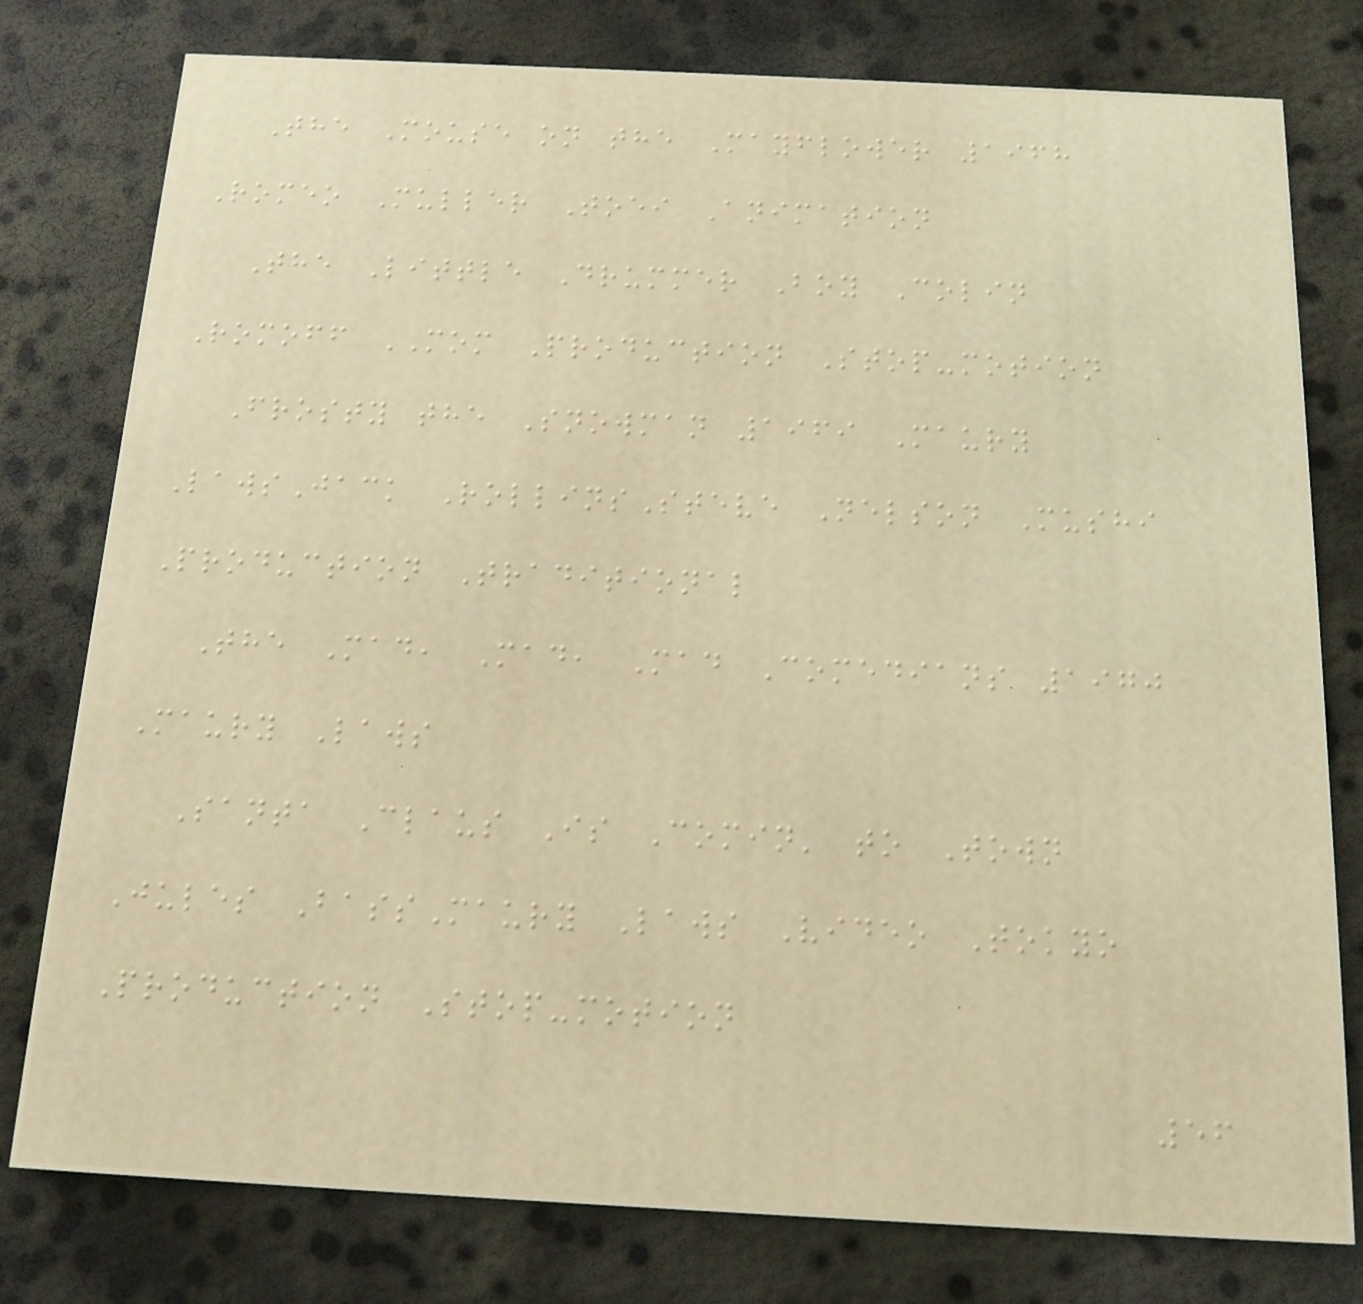The Mouse on the Mayflower 1968
Romeo Muller Toei Animation
The Little Drummer Boy Colin
Romoff MOM Production Stop-motion
Frosty the Snowman 1969 Maury
LawsJack RollinsSteve Nelson Mushi
Production Traditional
The Mad, Mad, Mad Comedians 1970
Maury Laws
Santa Claus Is Comin' to Town
Jules BassMaury Laws Video Tokyo
Production Stop-motion
56
